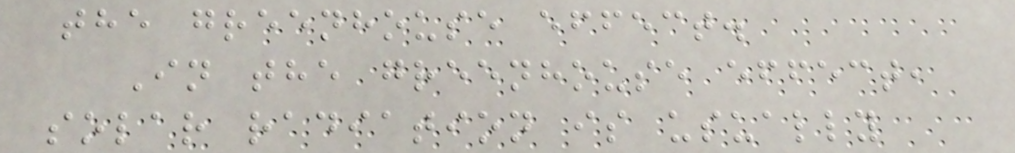the greenhouse effect.
In the greenhouse effect,
solar radiation is usually
